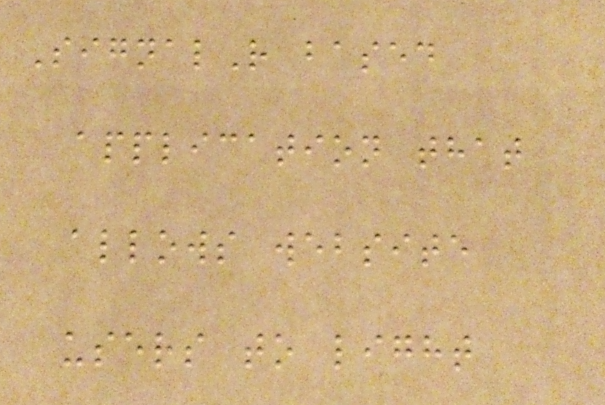SignalR based
application that
allows website
users to light
